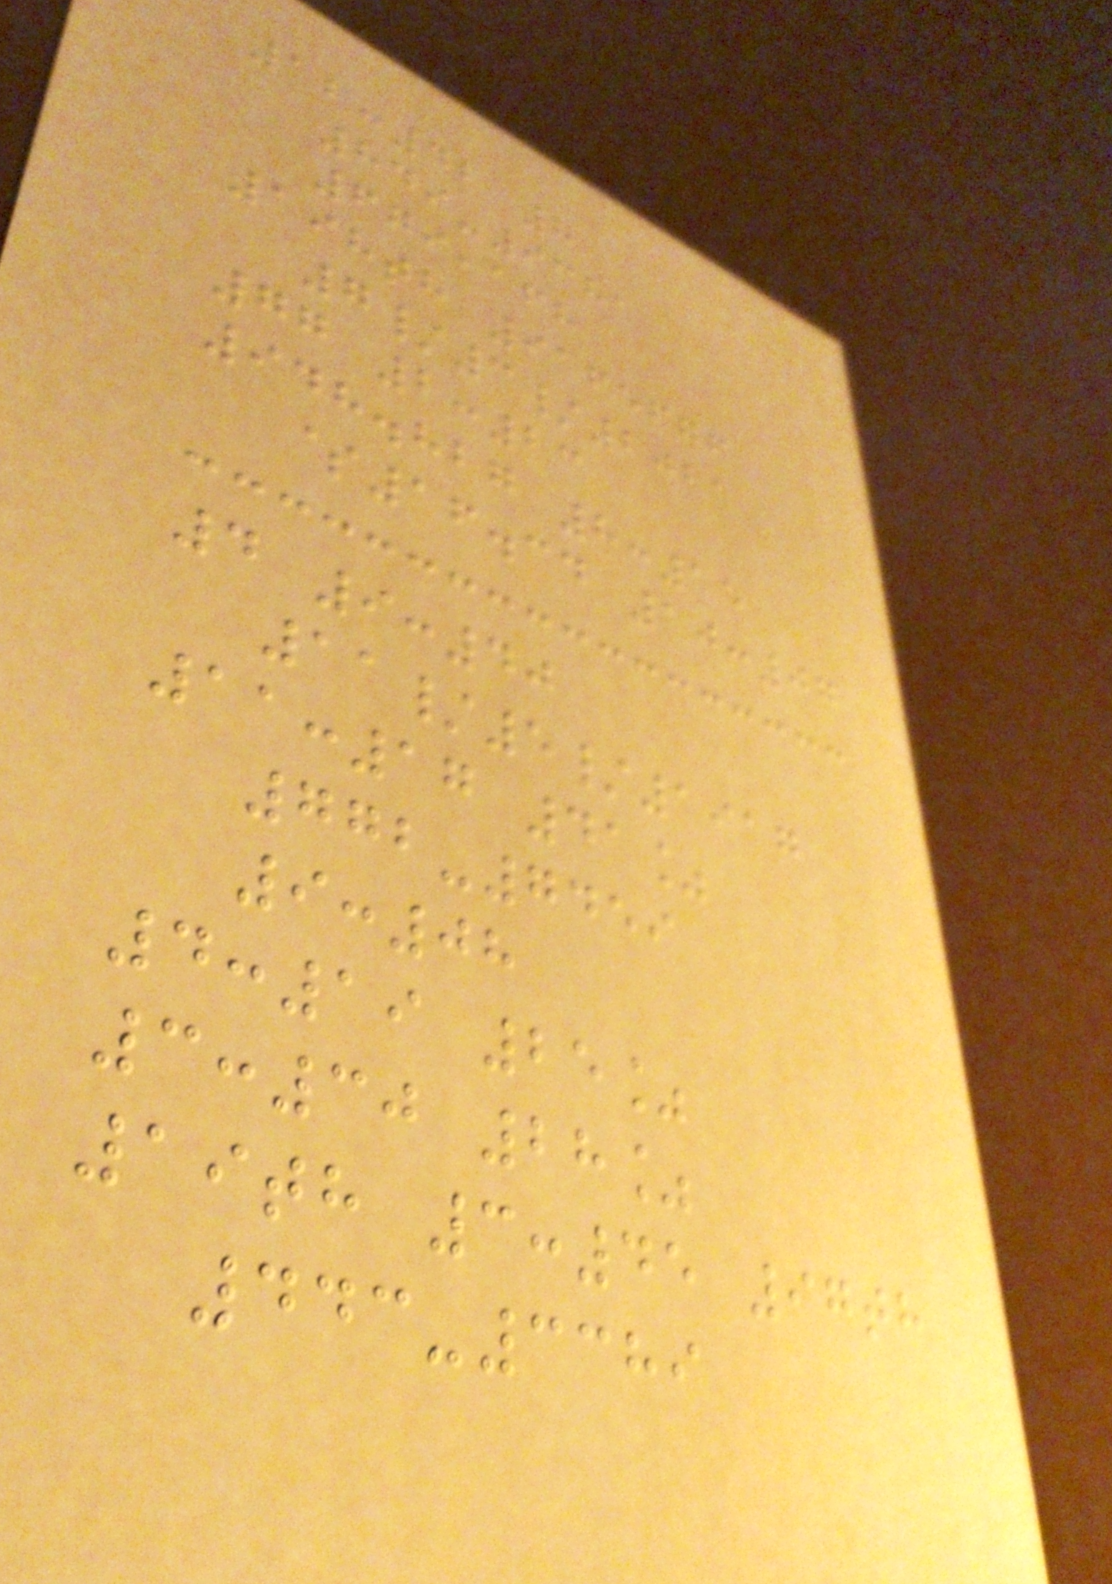12:42 8
849-9381
679,168
198th 9165676
7/3/2021
77 2:23
948.827 8:15
$16.34 10:07
4 9:40
11/5/1917
11:17 41%
772-7459
9:08
4:19 25%
3:30 28%
19th 3:45 97th
443-3389
